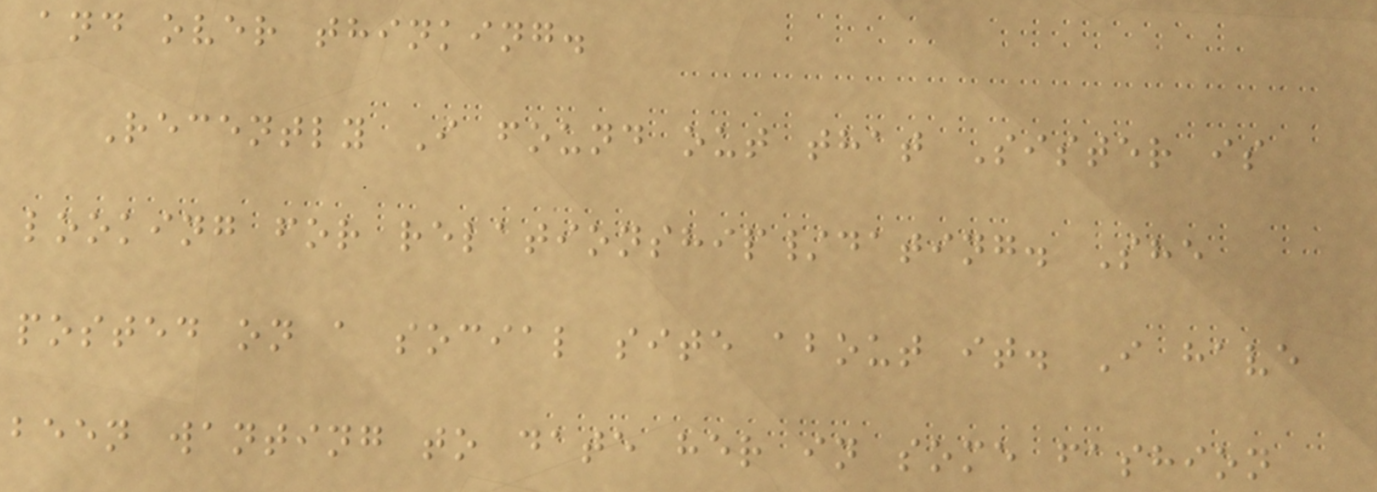and over thinking.
Recently I found out that Sister is
looking for relationship/dating. She
posted on a social site about it. I have
been wanting to date her in some fashion
